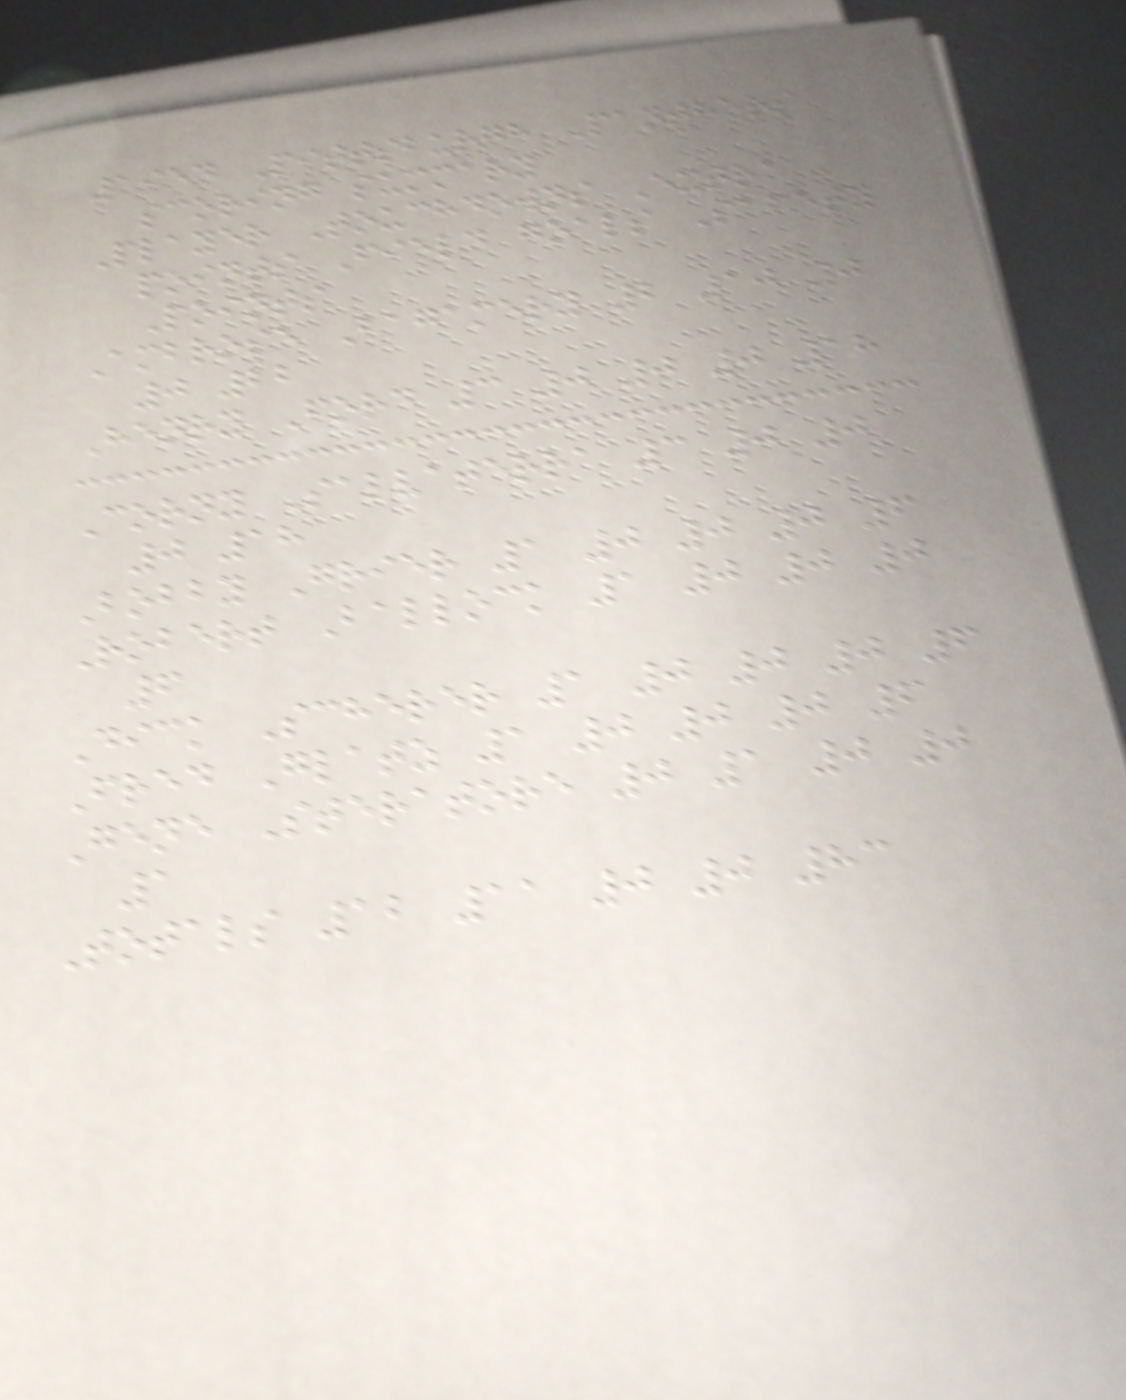1954 Pittsburgh Panthers
scoring summary
Player Touchdowns Extra
points Field goals Safety
Points
Ambrose Bagamery 2 10 0
0 22
Henry Ford 3 0 0 0 18
Corny Salvaterra 3 0 0
0 18
Bobby Grier 1 0 0 0 6
Robert Ballock 1 0 0 0
6
Dick Scherer 1 0 0 0 6
Fred Glatz 1 0 0 0 6
Gene Steratore 0 1 0 0
1
Totals 12 11 0 0 83
